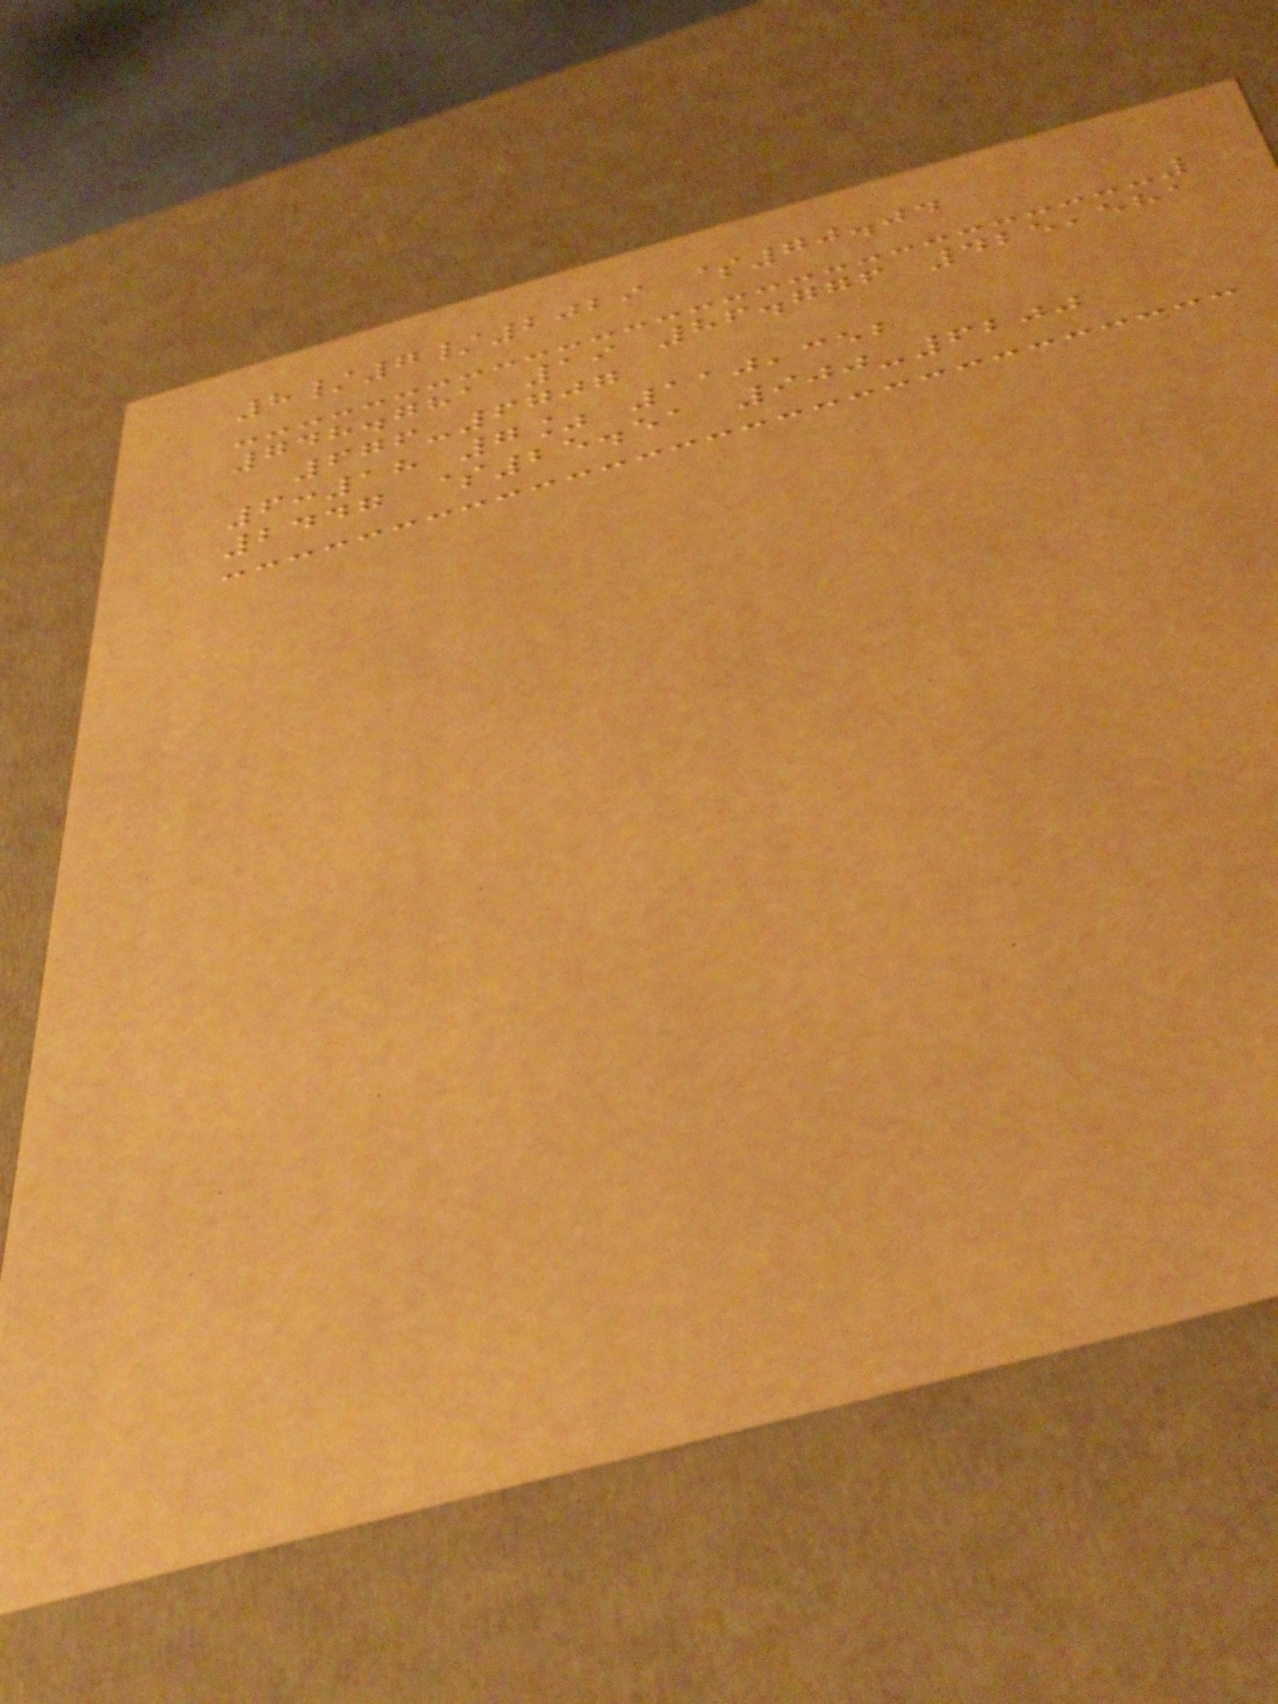8/7/2029 $70.04
748.781 19 86.776 425,581
676-6707
6:18 7% 110,352
2447 $25.51 900-6200
